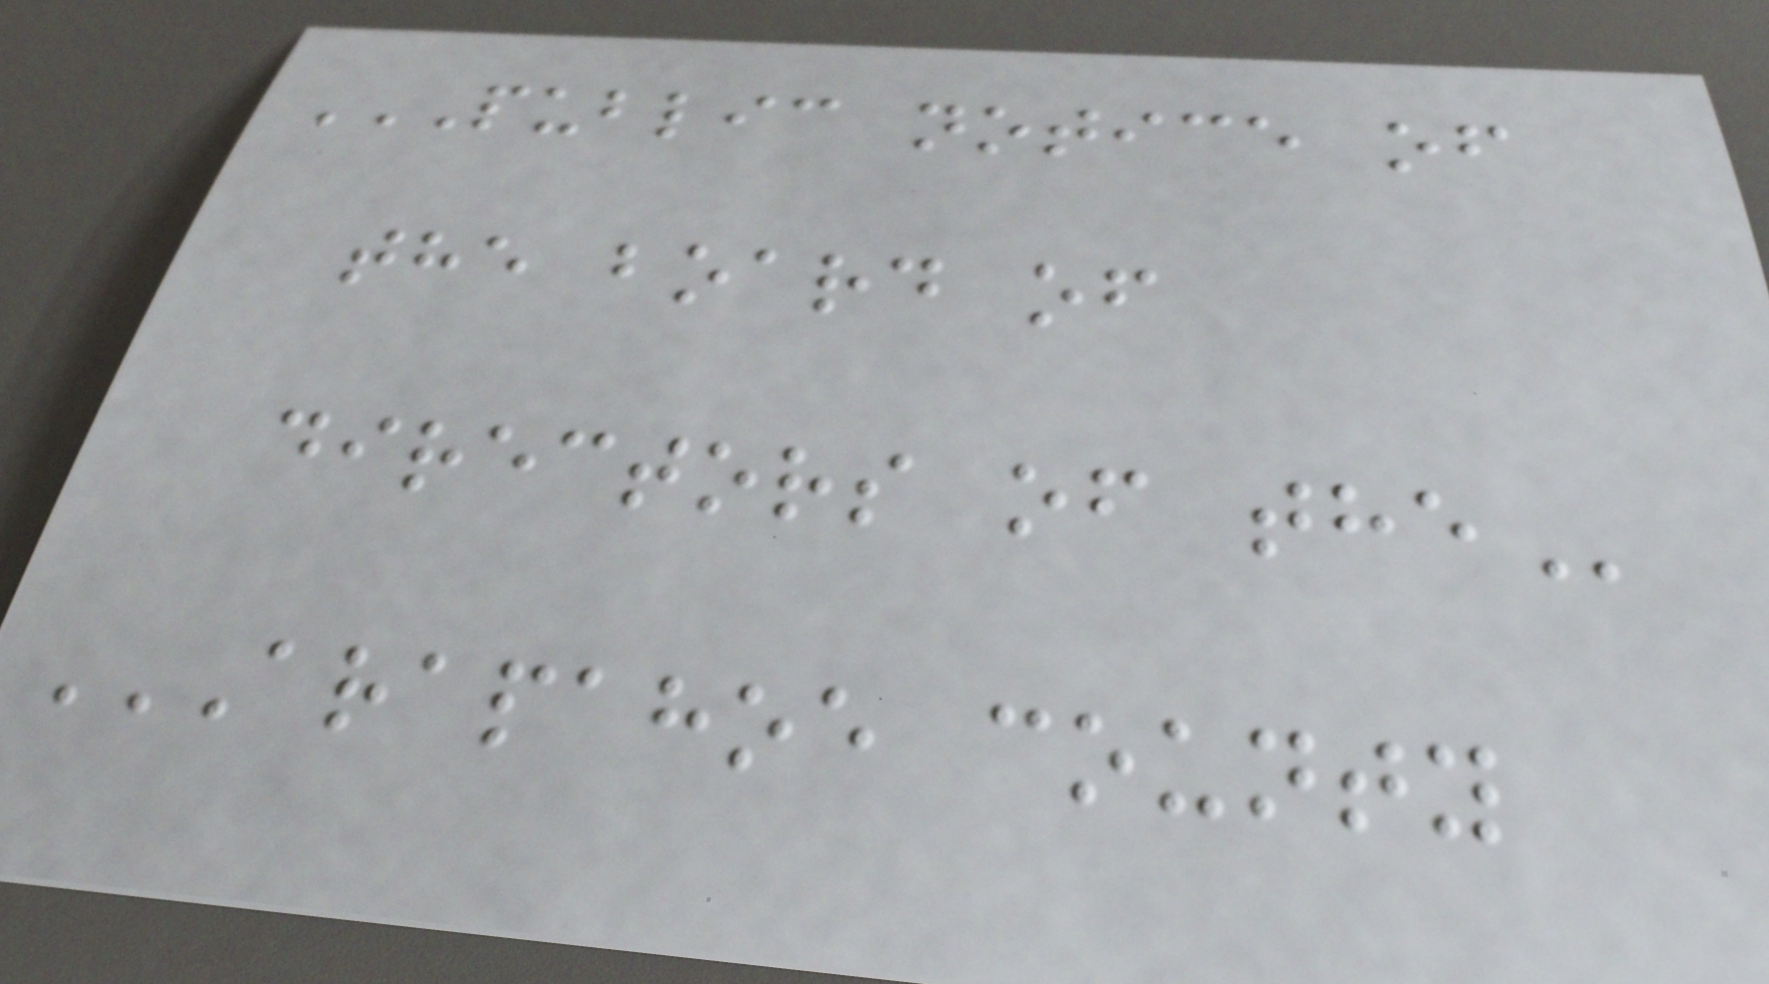PUBLIC NOTICE OF
THE BOARD OF
DIRECTORS OF THE
ARAPAHOE COUNTY
